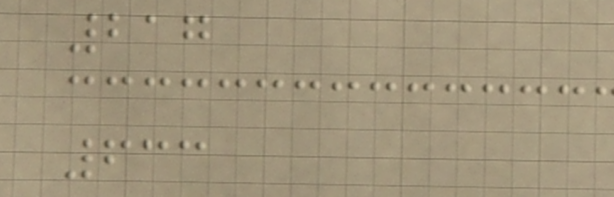217
633
